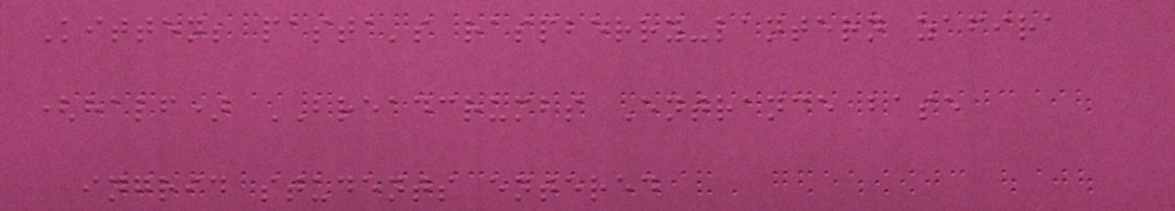Kitten; pasta's raspberry-lantern zafira
(half) BREADCRUMBS Entrance base
ingrid students entered
